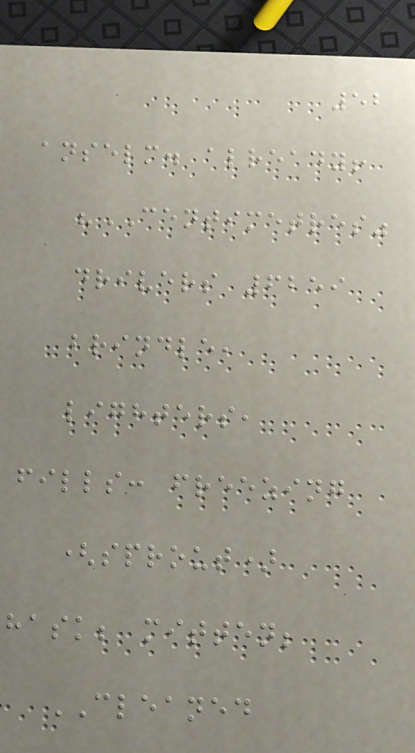52
anselm. already!
"CENTIMETRES"
drivers 6259
brindle,
lighters,
fills: freezing
(sprout)
hask; mitten;
CLEANED
